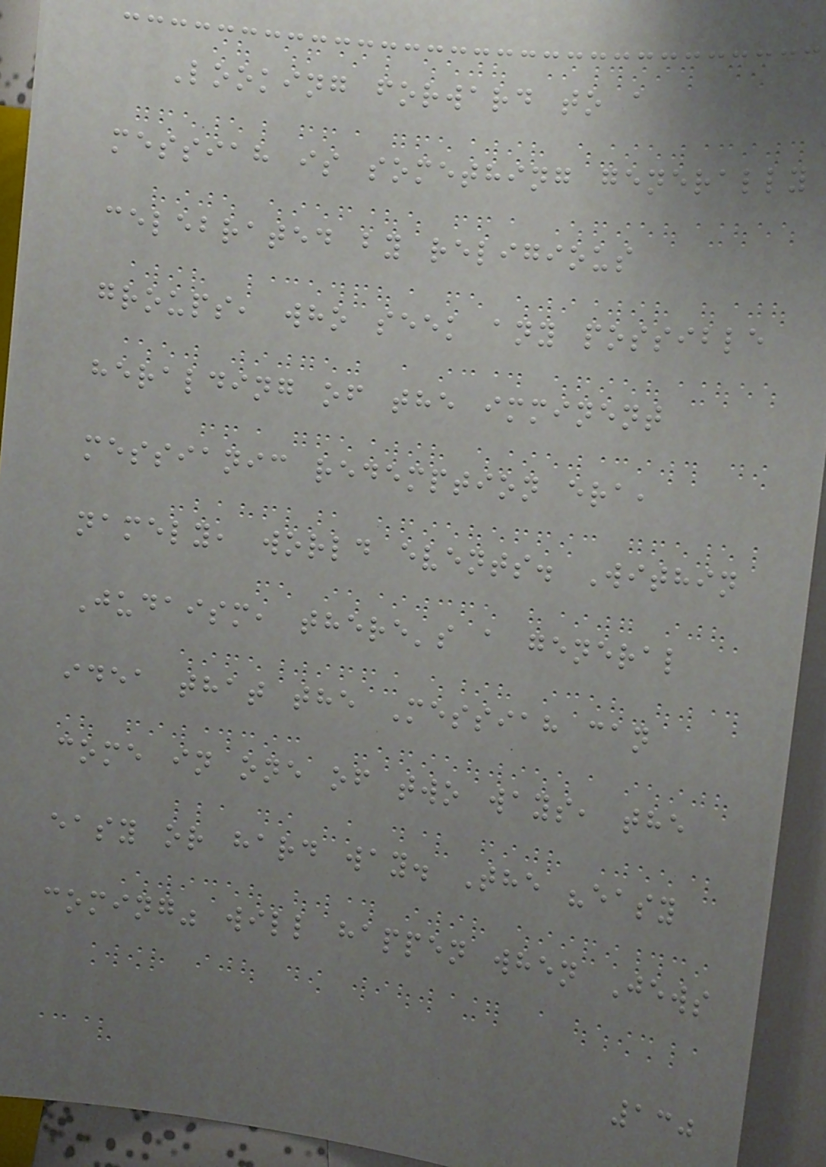Looking forward to a
messiah is something generally
celebrated by religious
groups, who seek any possible
heralding of the imminent
messianic redemption era,
namely, world events. Within
Judaism, there's a general
idea that the Messiah can
come in one of two ways, the
easy or hard way. The "easy
coming" will happen when Jews
130
